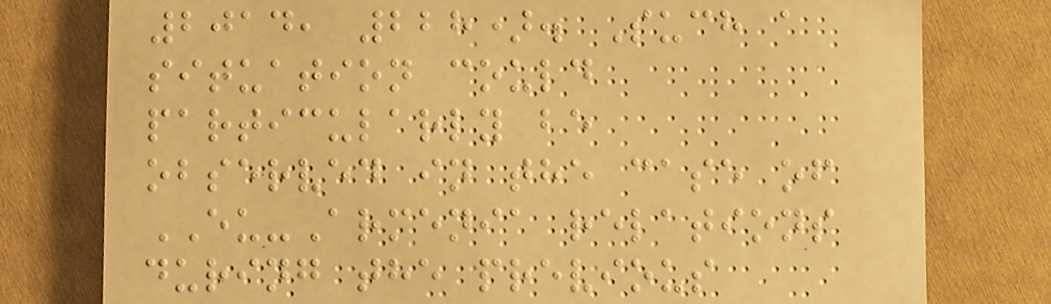2014, 228). Such a
situation could
particularly be
observed in the case of
EU-Armenia relations
during the previous
